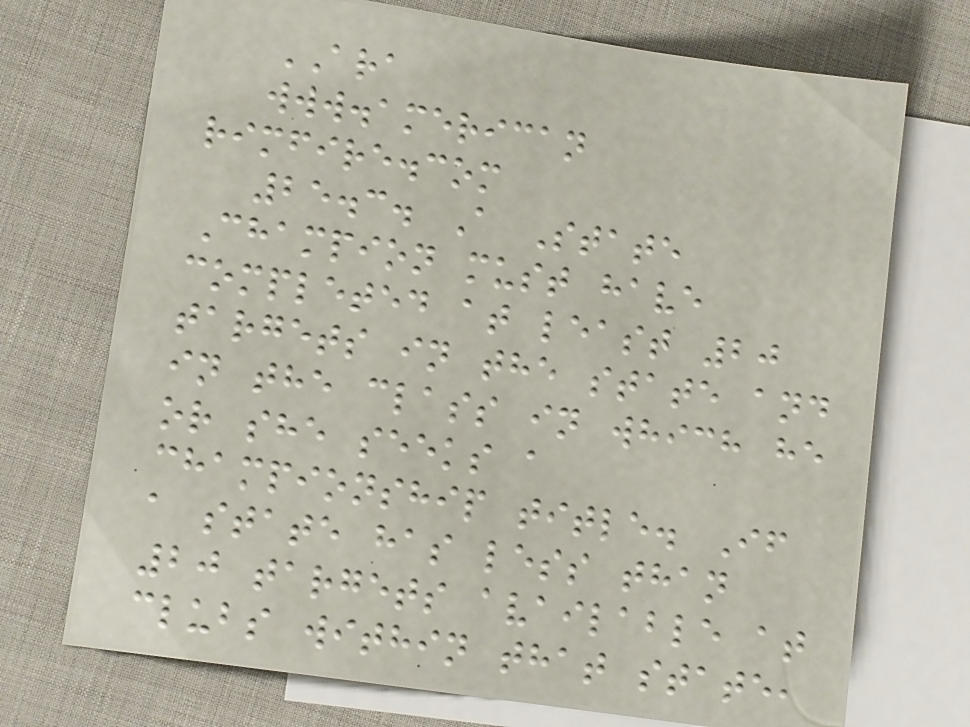ARA
www.american
rimfire.com
25.3. A State
Champion must have
completed at least 20
targets in the state and
in the class in which he
or she seeks a
championship title. If
a state has less than
20 targets available at
clubs within that state,
